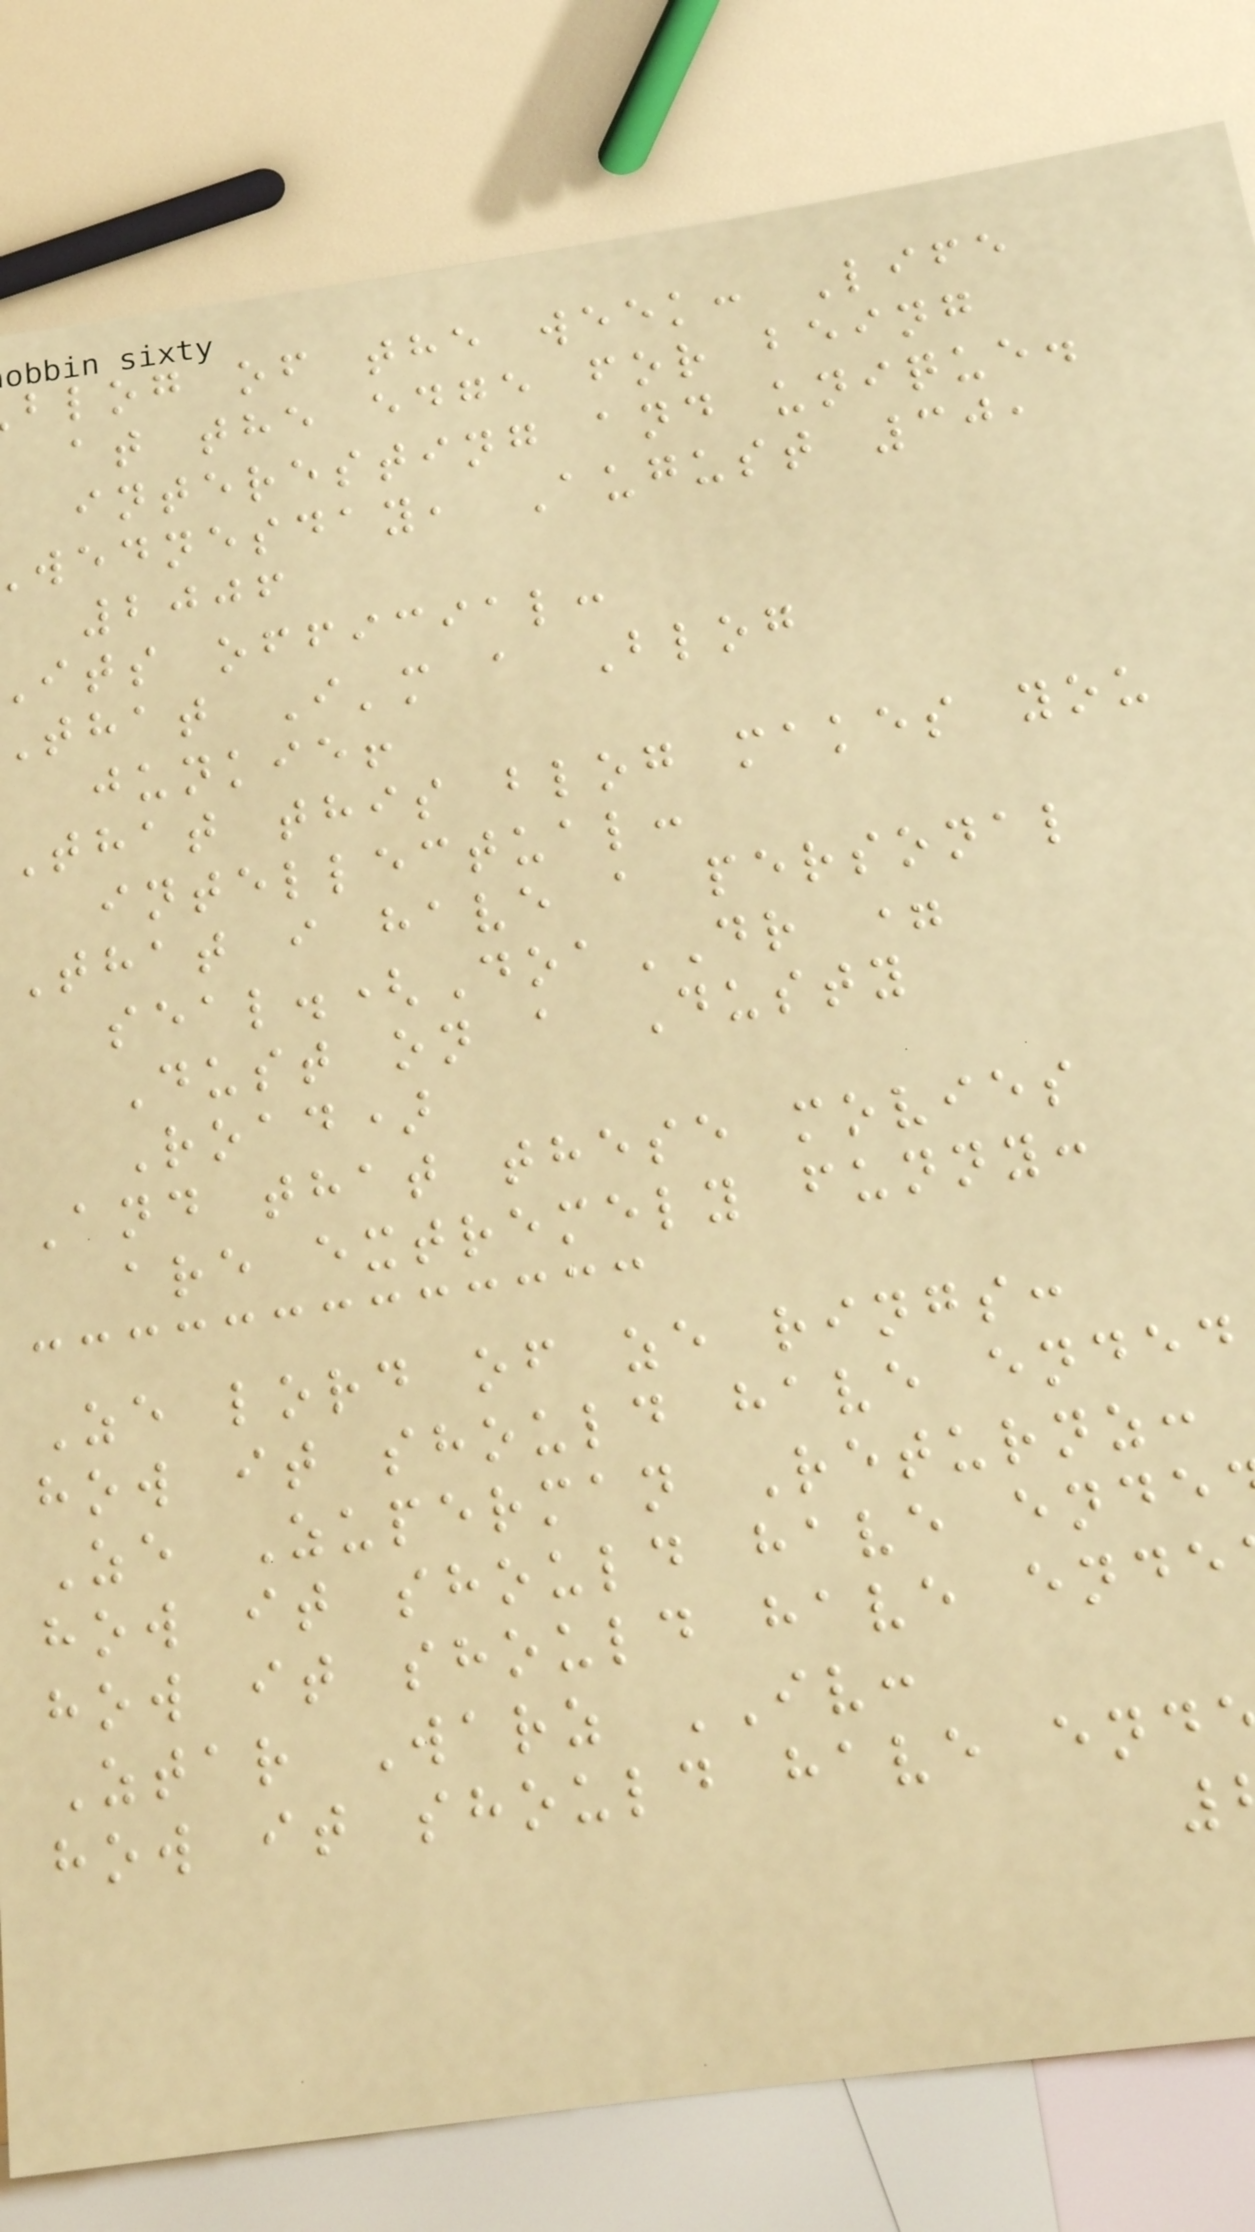blog of the week: Life
at the edge for being
interesting and unique.
wednesday, August 30,
2006
its official:
that I'm a Blog
junkie!
That this blog makes you
intellectual:
That i have a personal
seal.(DoaDR =
Dust on a Dusty
Road)
And that these movies
are extremely funny:
Ze lord of ze rings:
how it should have ended
Ze Zuperman Returnz:
how it should have ende
how it should have ende
Ztar Warz IV:
how it should have end
